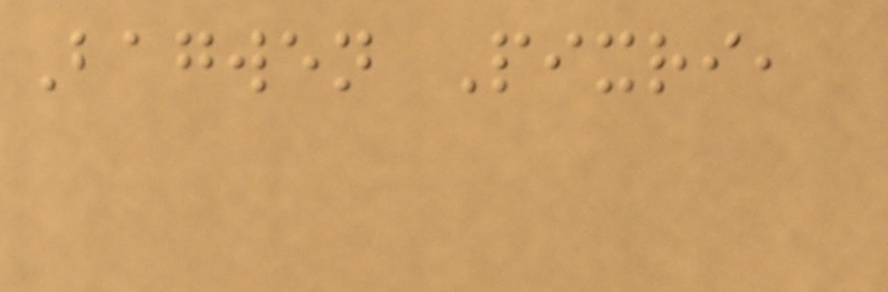Bagwen Pixri,
